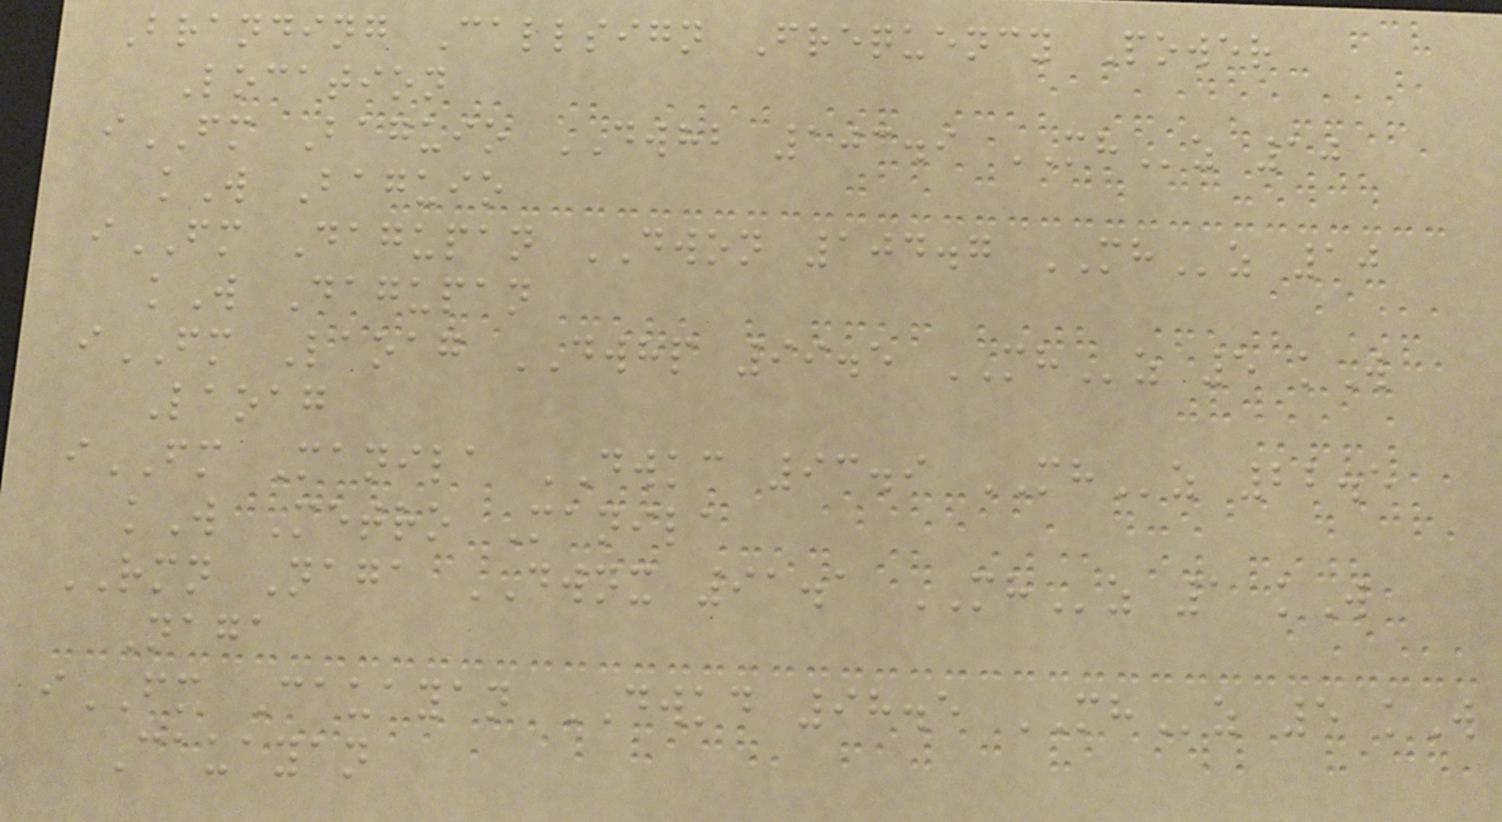Branding Callsign Frequency Power
Location
iFM Baguio DWHB 103.9 MHz 10
kW Baguio
iFM Dagupan DWON 104.7 MHz 10
kW Dagupan
iFM Laoag DWHP 99.5 MHz 5 kW
Laoag
iFM Manila DWKC 93.9 MHz 22.5
kW Metro Manila
RMN Naga DWNX 91.1 MHz 1 kW
Naga
iFM Cauayan DWKD 98.5 MHz 5 kW
Cauayan
